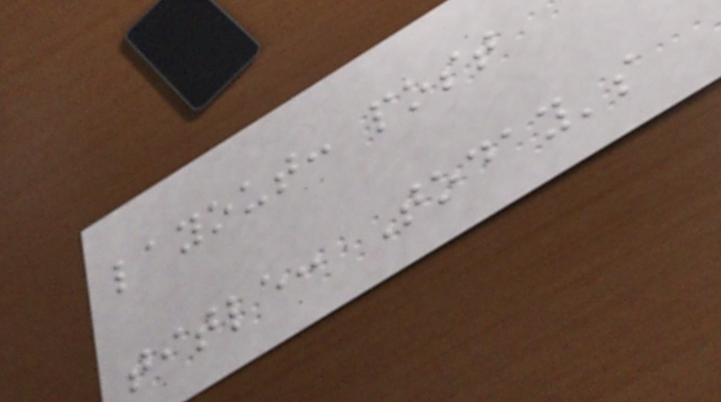layout: post
title: Today's
